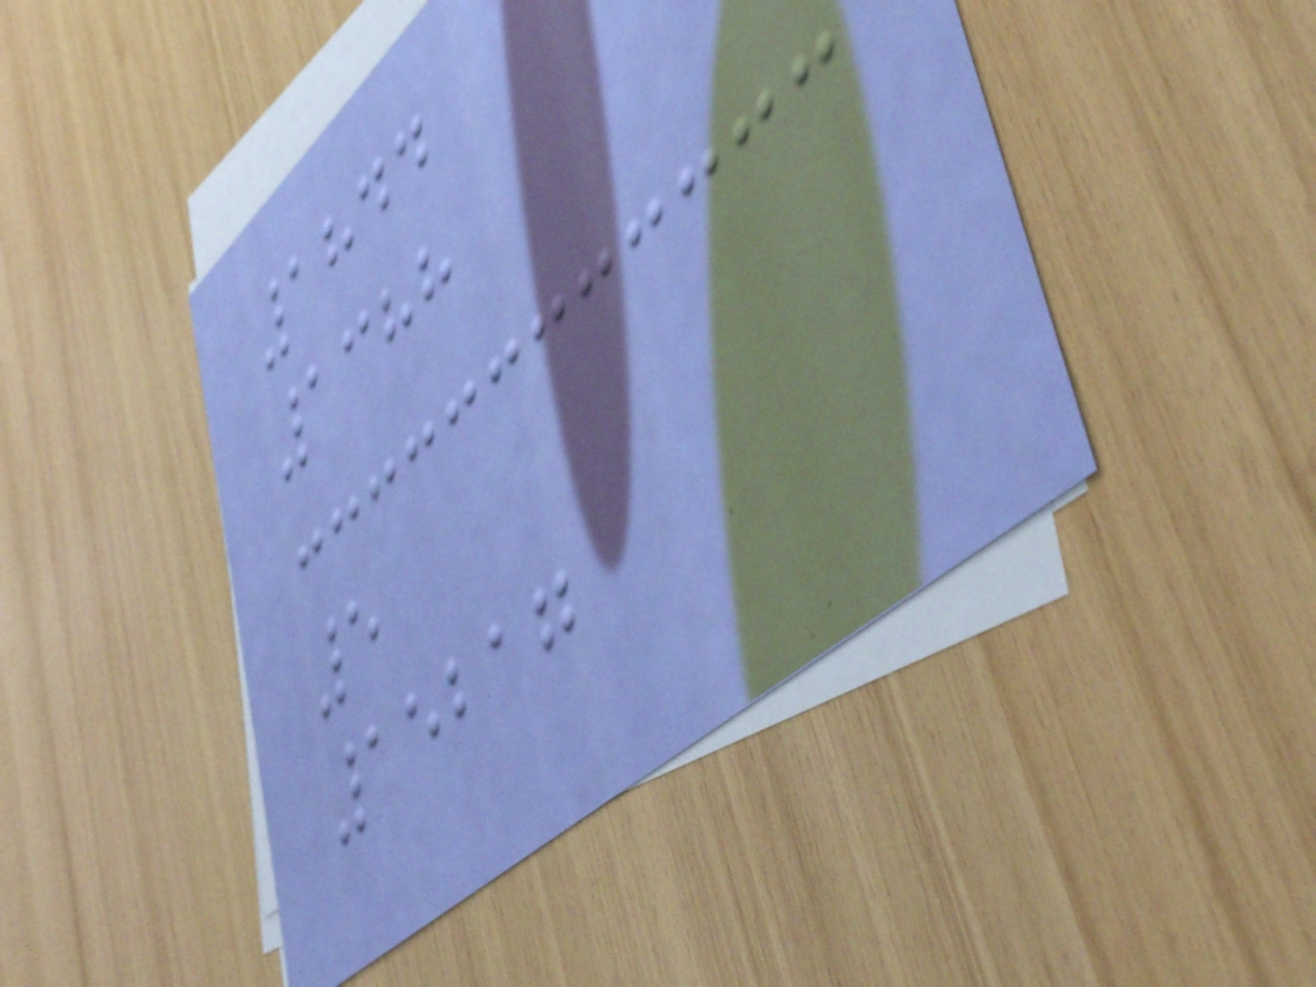1844
1388
5
15217
